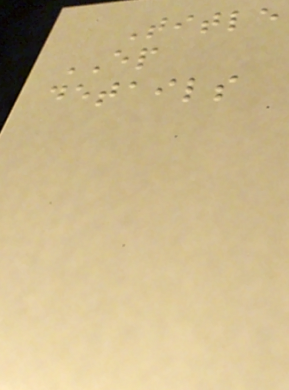Title
EP
details
